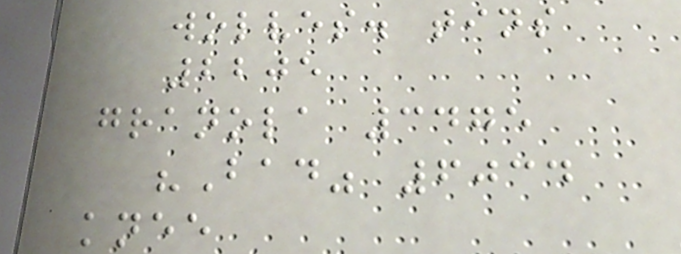wolves. tins
2205
granola 3475
"Bad" 6034
knee
